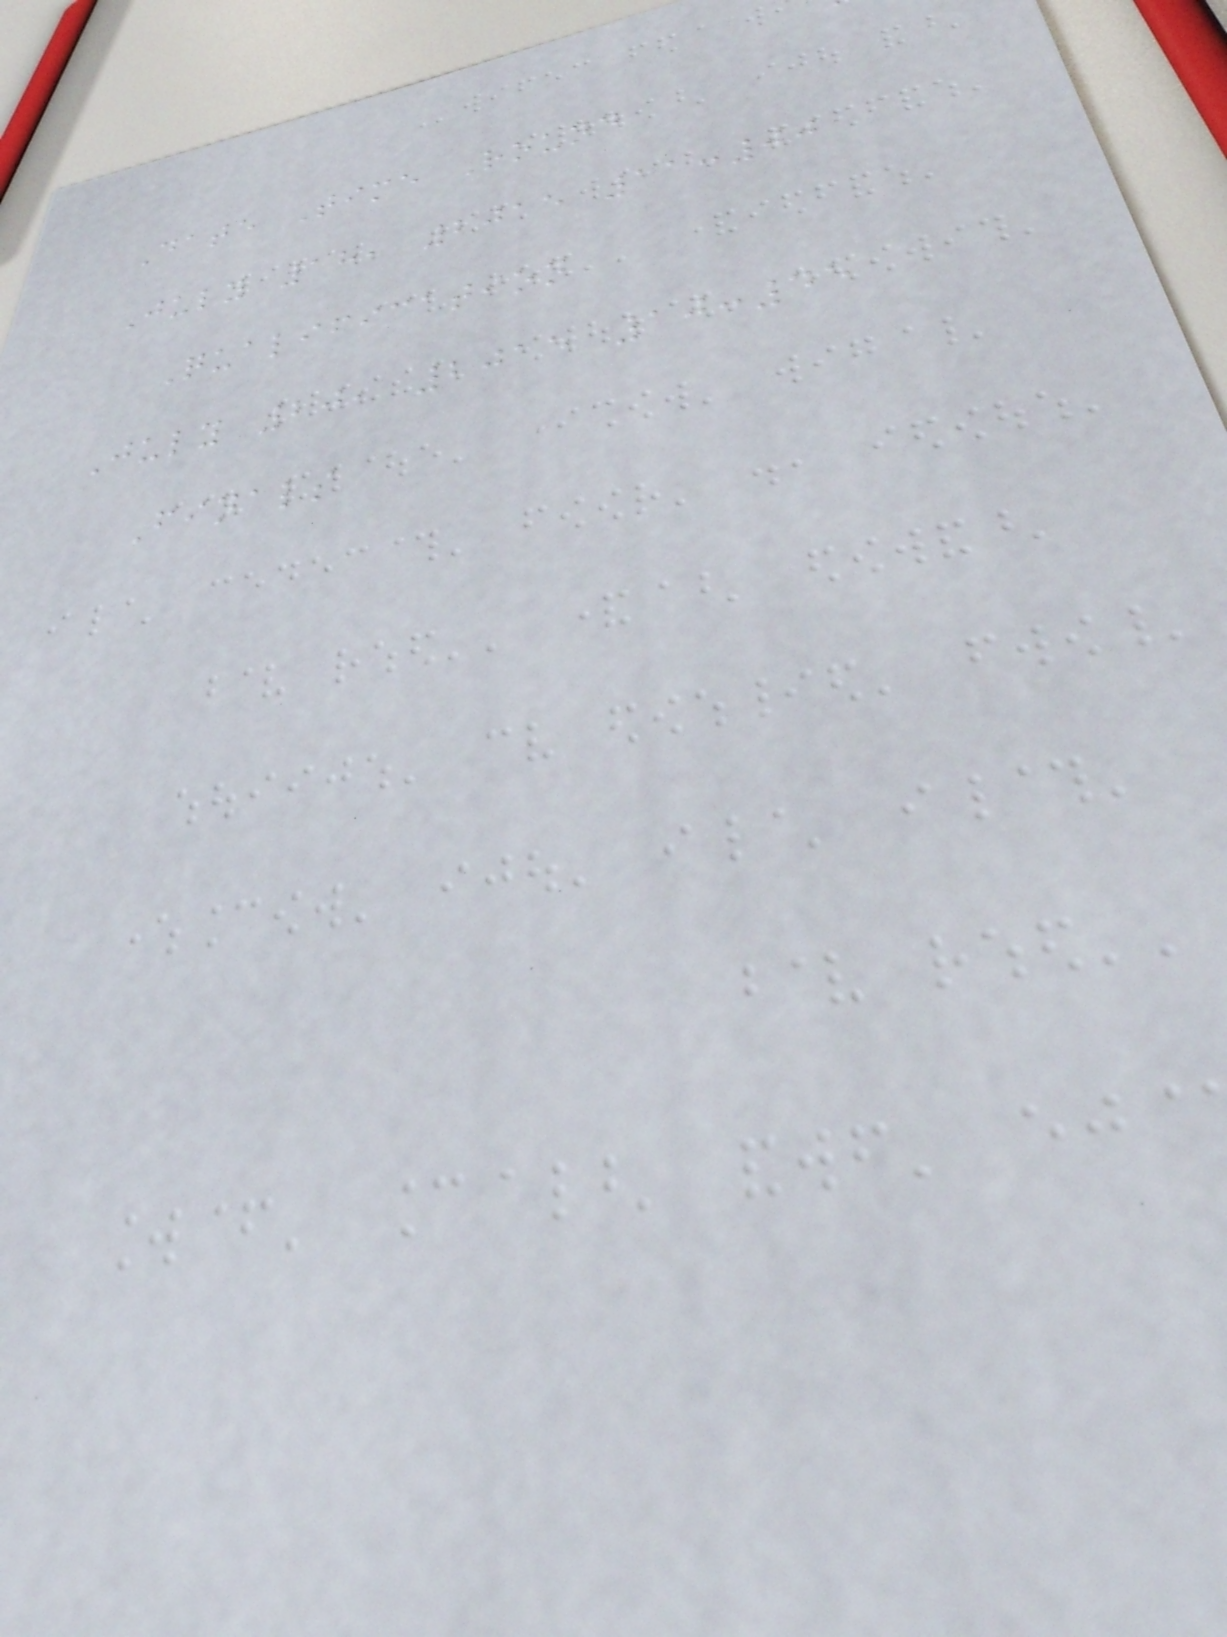Date Time Round
July 18, 2015 11:00
Qualification
July 20, 2015 10:45
Finals
